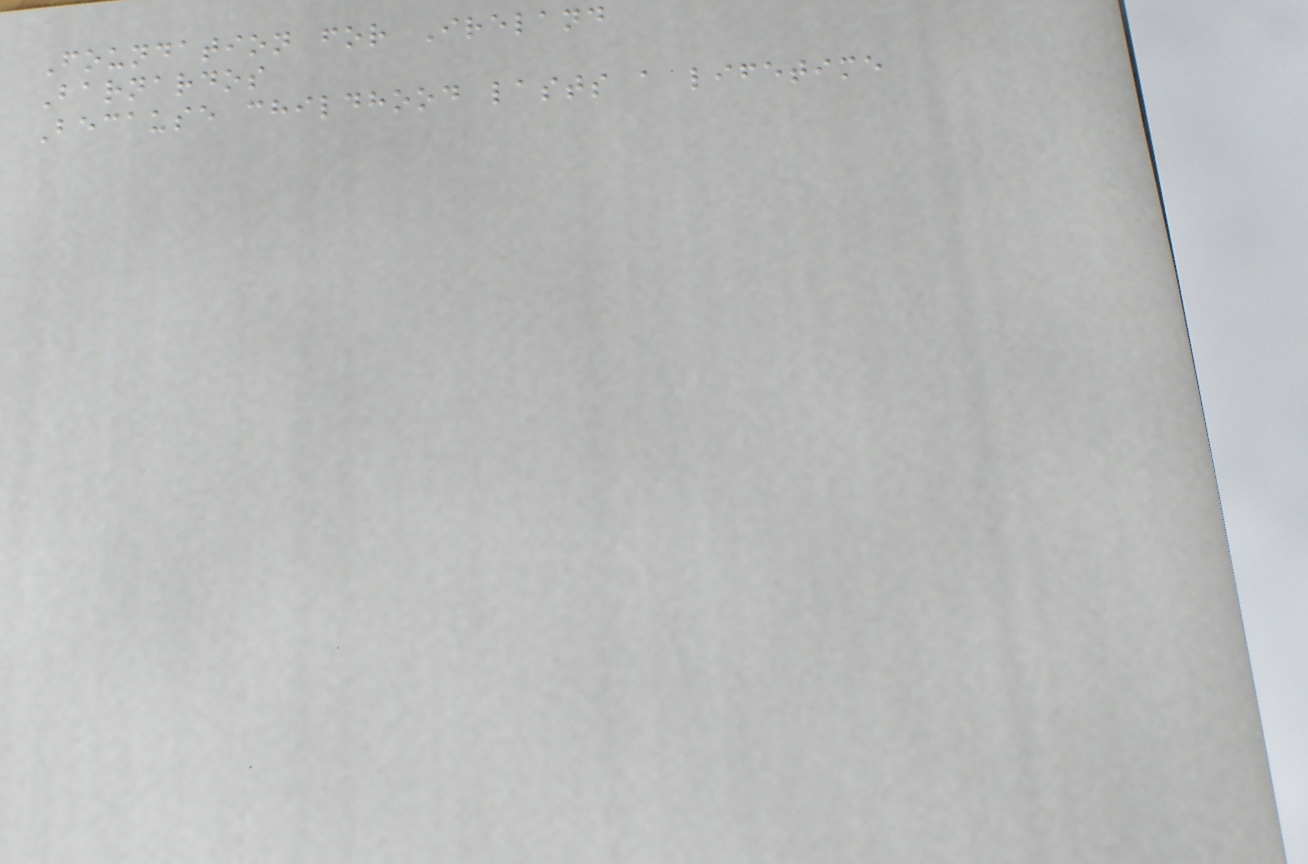Foundation for Ireland
Barnardos
Because childhood lasts a lifetime
